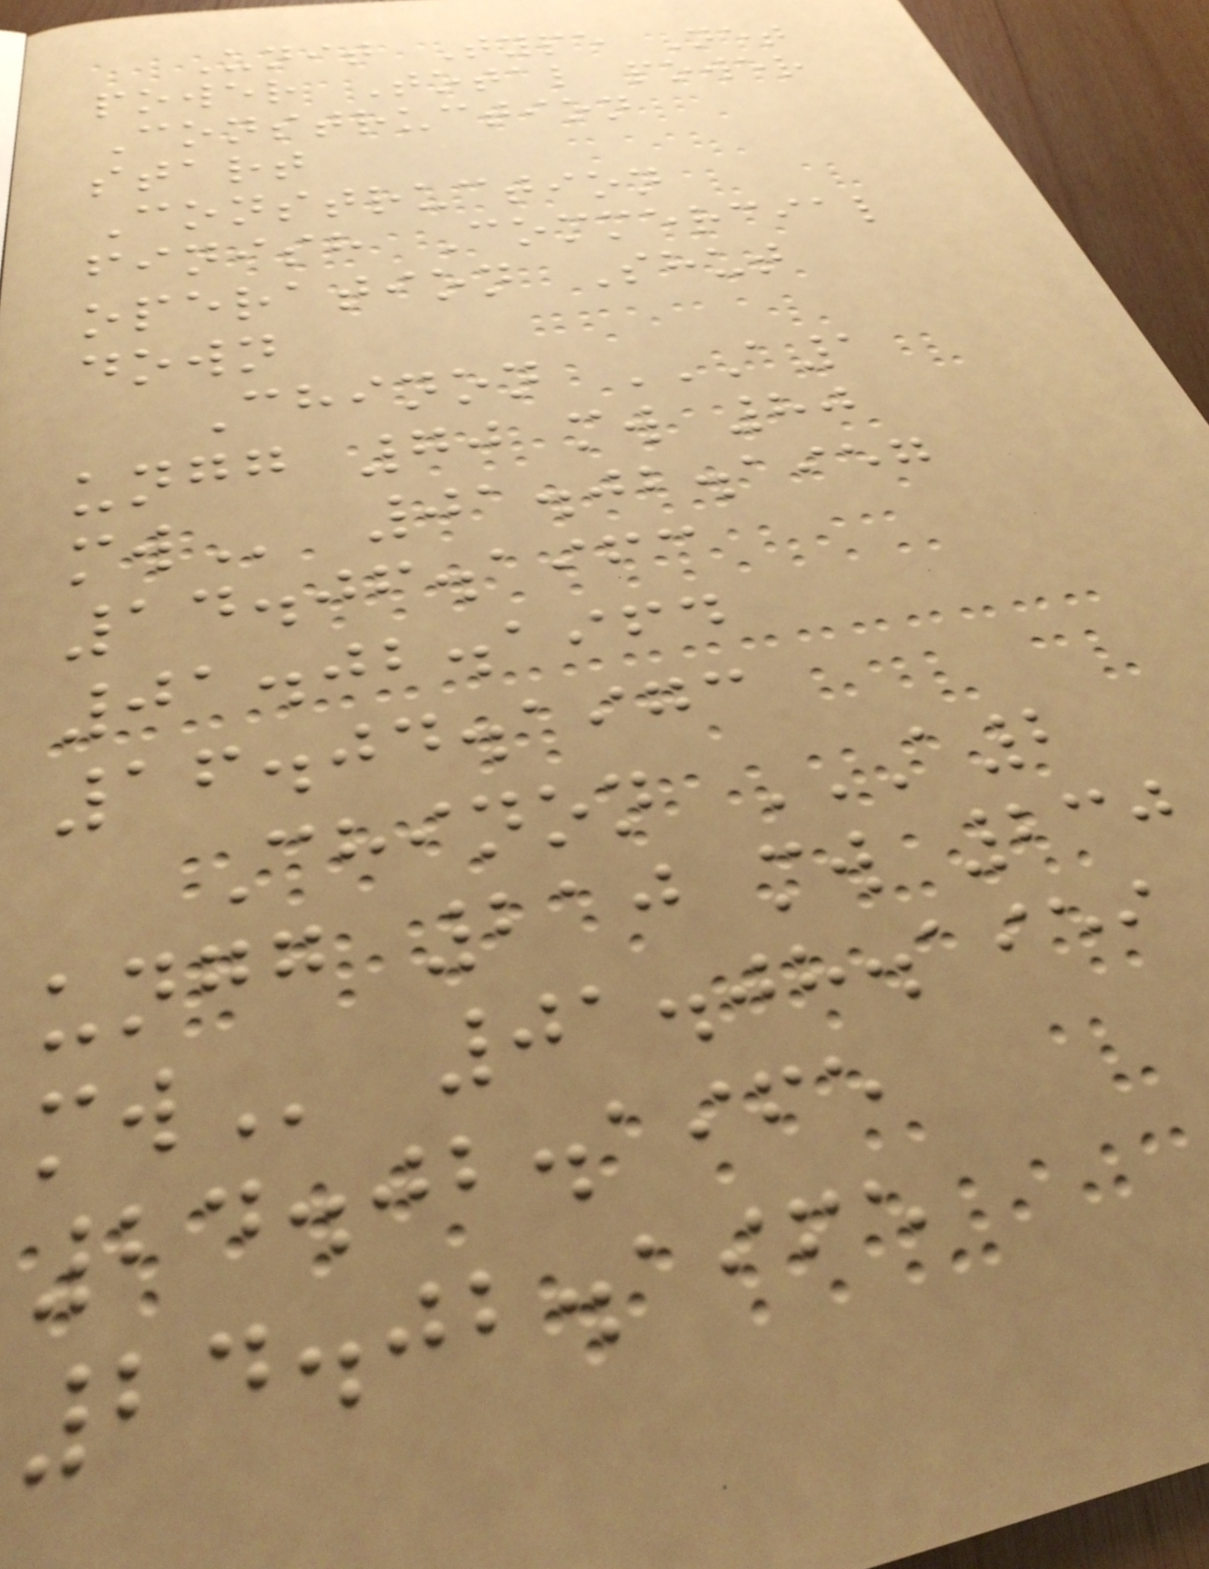Unit Type Net
power Total power
Construction
start
Construction
finish Commercial
operation Shut
down
Chinon A1
UNGG 70 MW 80
MW 01.02.1957
14.06.1963
01.02.1964
16.04.1973
Chinon A2
UNGG 210 MW 230
MW 01.08.1959
24.02.1965
24.02.1965
